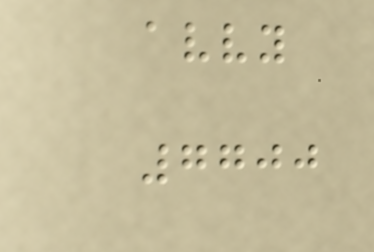avvy
7700
